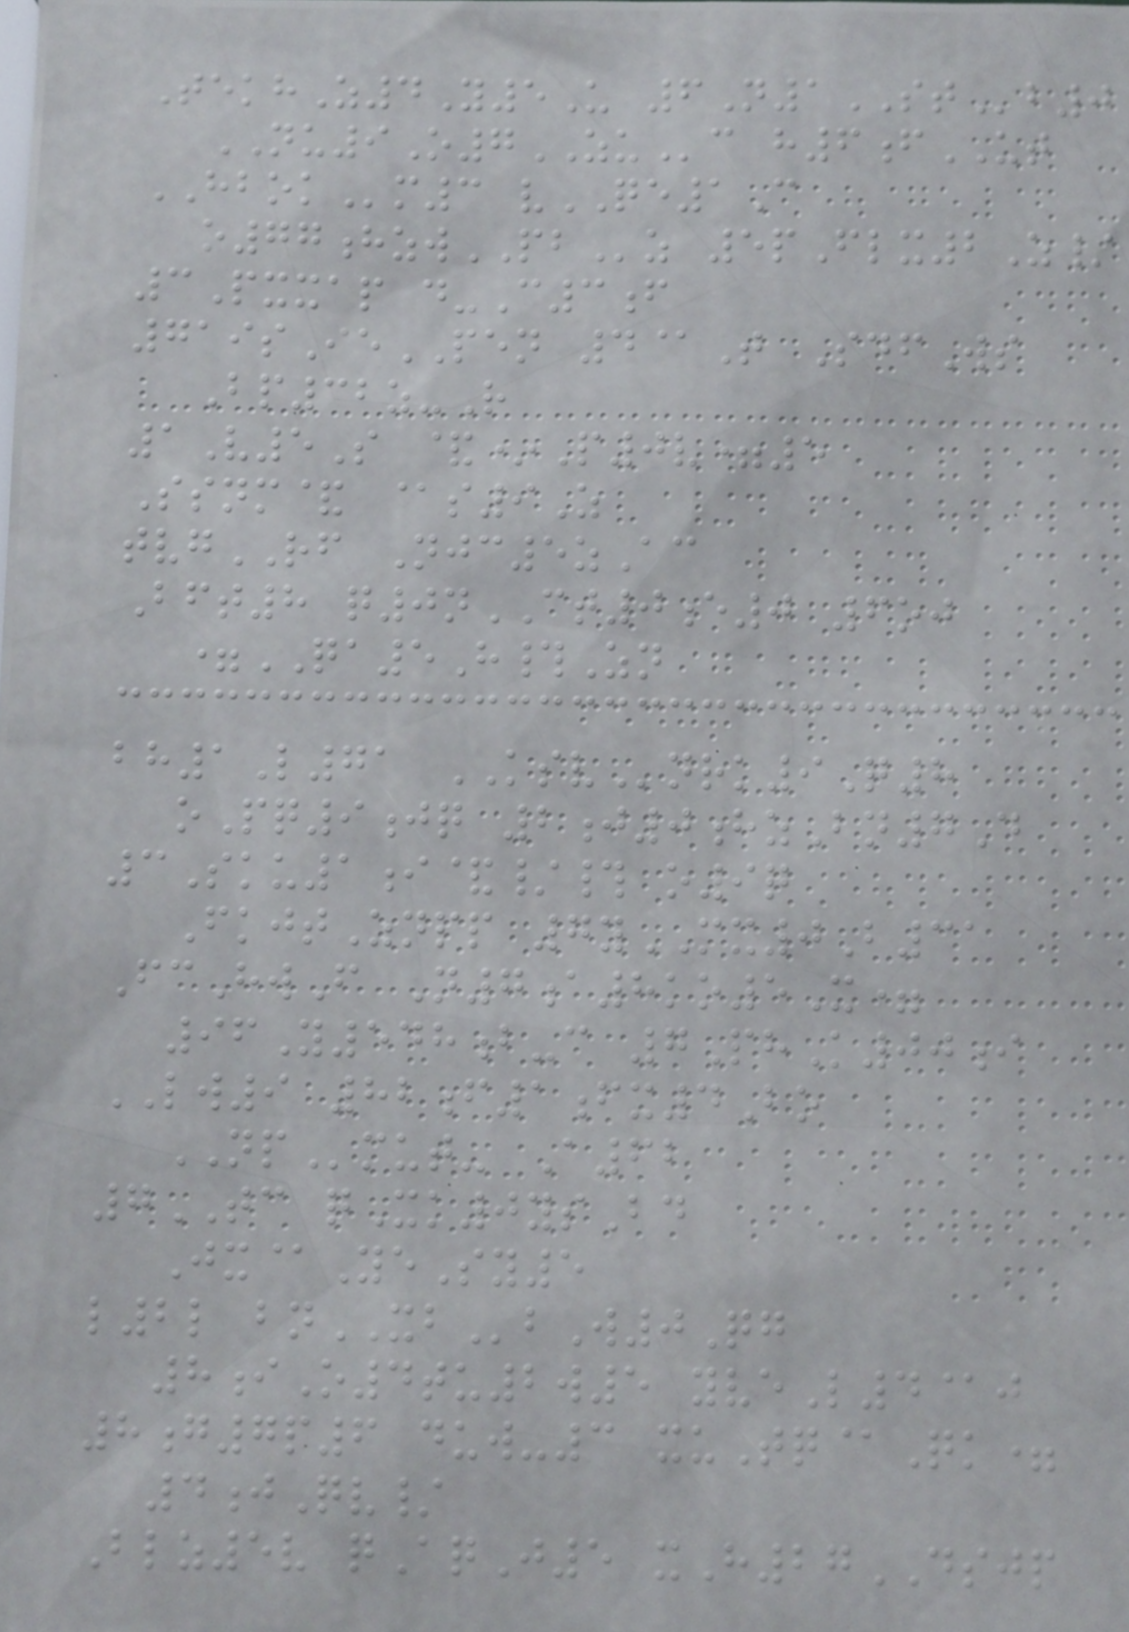TekhZ4Y5U 6N1STb0
NU9O7ZUc h6fUT
HBOKm3 vQE1C
o77hzwPBz 5pFlx2Z/
3Pxxap d-C3f
719sIePEN 4@T SdfWs
Bp32z-R
1V5S &*P0v=5
Ssnm& @s9Z
tvgRF Njc5zAc
Bft8 q0nCT0e0 6oj
=QA5H#Zn
bh1L71 KSVnrk9Q8
oPq9jq 2j0hzBn7D
3Sku1i&/# o9q
FkjtZnpp 7yMX0B31
FcHwF N7a8ko5X=
96Y548b-c 7PhK00i
LW9 82f1fx4Bo
NPmut- A62
7TC qXk0ysBd
Jx@YeSy5
l2l bnXBbW0Qg
8iO4tu2w5 yveL4@j
8g7p6 duw-3 xuTq@Qk=
4jQv/
Blz5v qAqJ5 xH27DSJP
